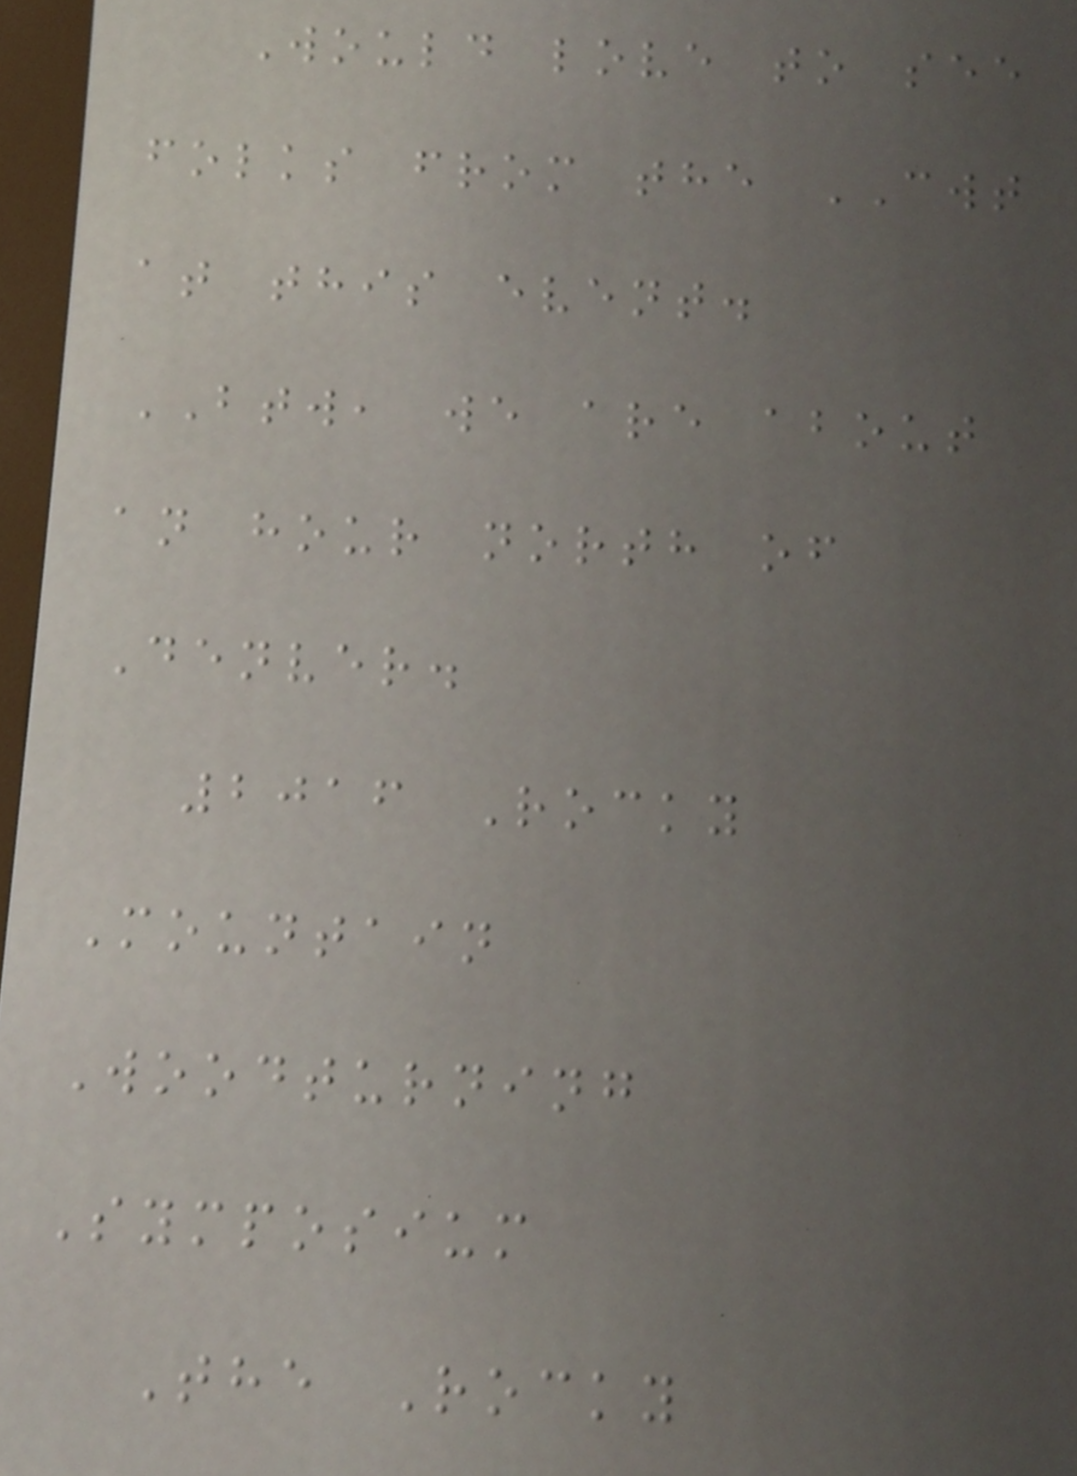Would love to see
folks from the CWT
at this event.
BTW, we are about
an hour north of
Denver.
2016 Rocky
Mountain
Woodturning
Symposium
The Rocky
